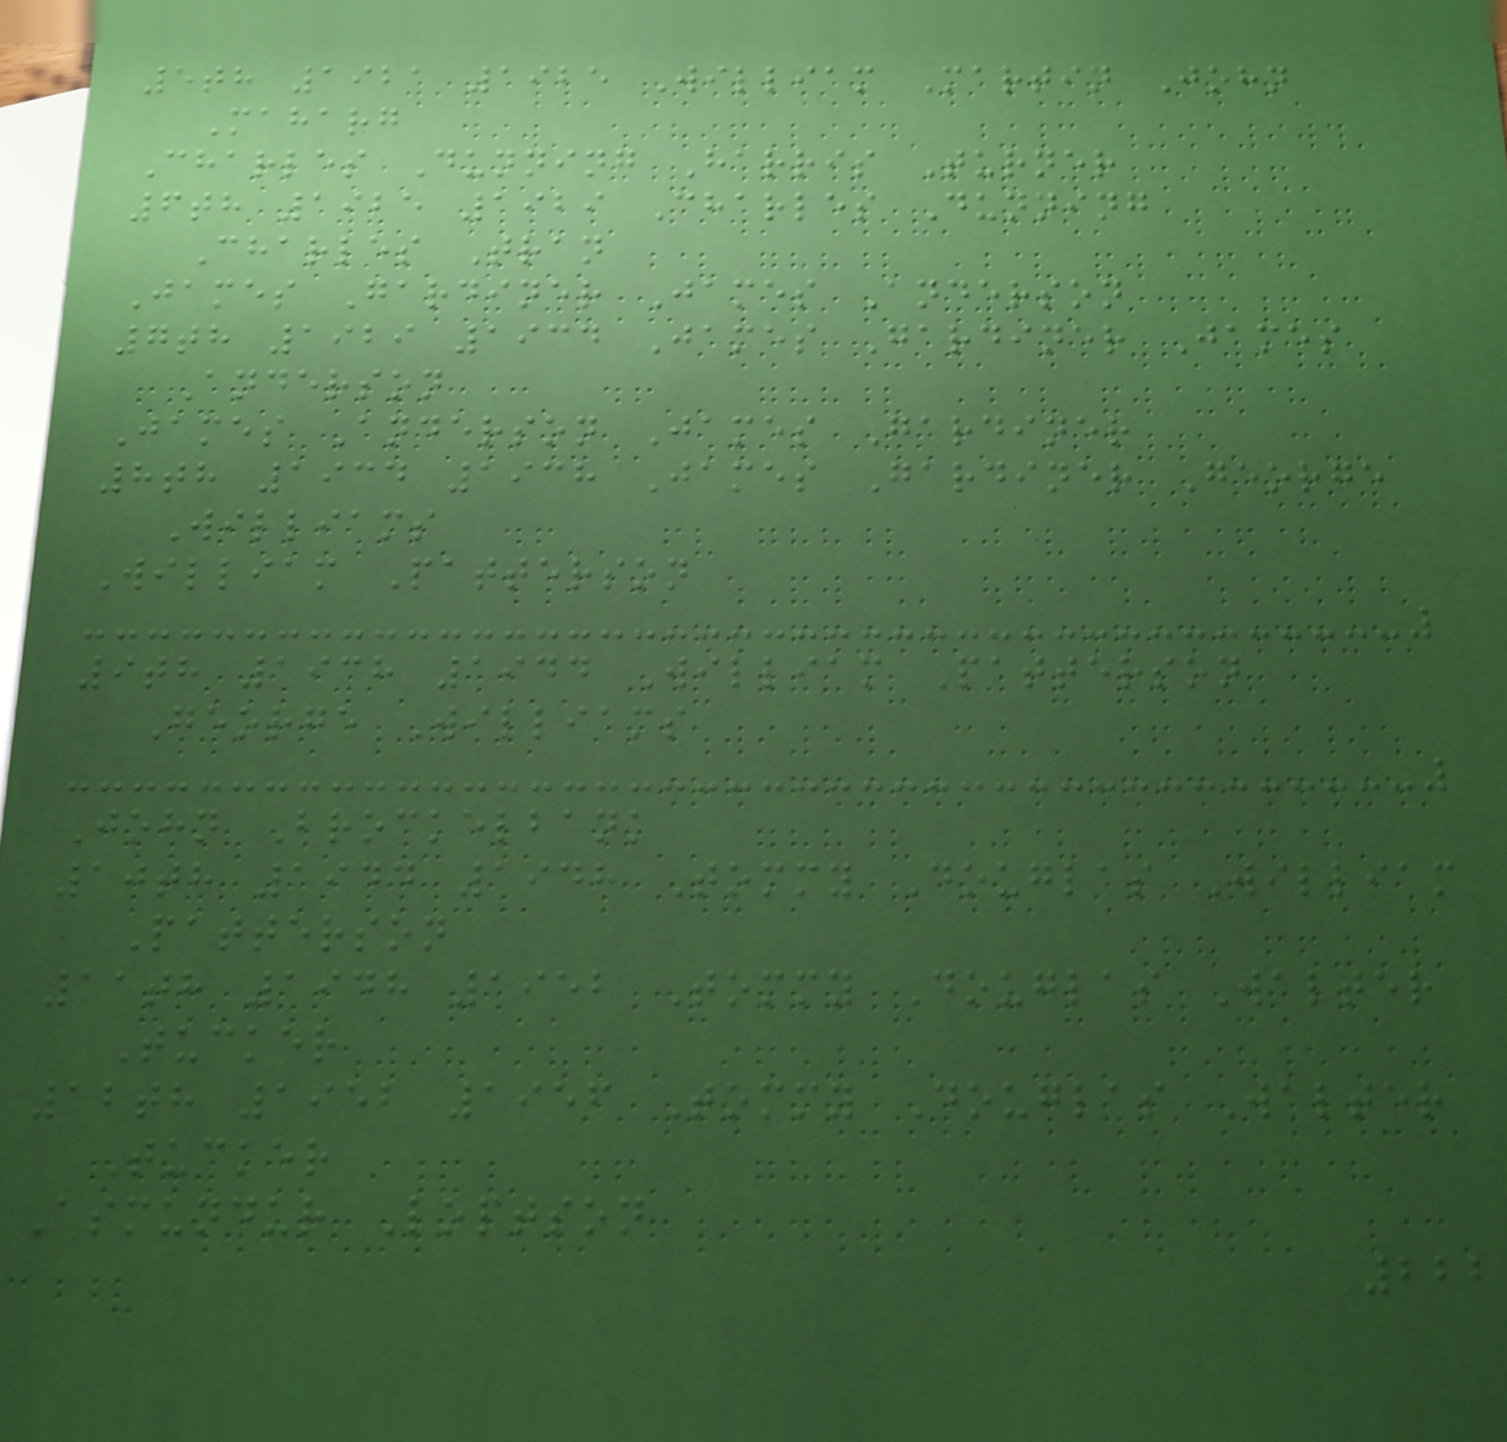5th 1921 1925 William Martin John
Maharg
Charles Dunning Harris Turner
6th 1925 1929 Charles Dunning
Charles Tran
James Gardiner James Anderson
7th 1929 1934 James Gardiner James
Anderson
James Anderson James Gardiner
8th 1934 1938 James Gardiner George
Williams
William Patterson
9th 1938 1944 William Patterson
George Williams
John Brockelbank
10th 1944 1948 Tommy Douglas William
Patterson
11th 1948 1952 Tommy Douglas Walter
Tucker
12th 1952 1956 Tommy Douglas Walter
Tucker
Asmundur Loptson
222
